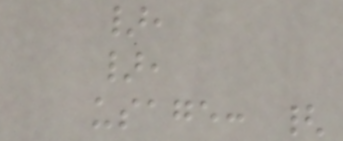},
},
usage: {
